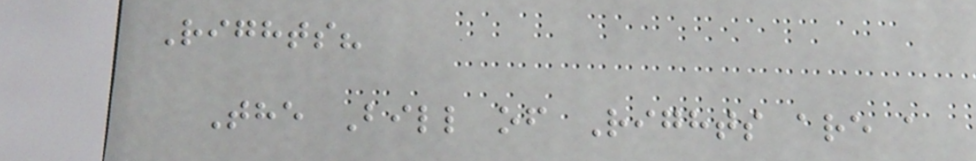Rights?
The Bill of Rights are a
